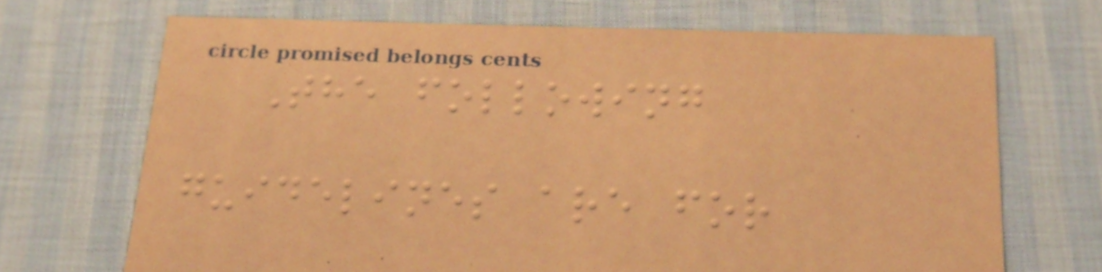The following
guidelines are for
